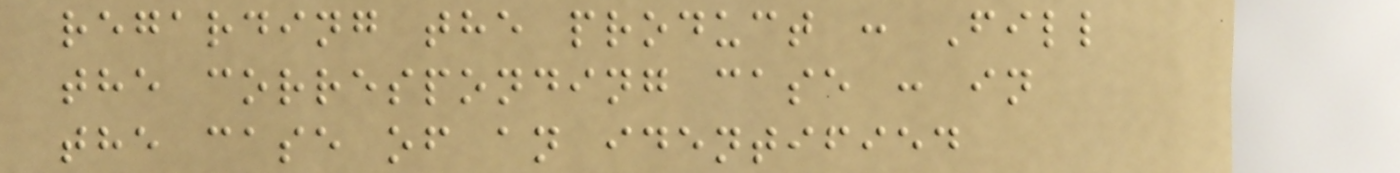regarding the product : Fill
the corresponding case : in
the case of an identified
